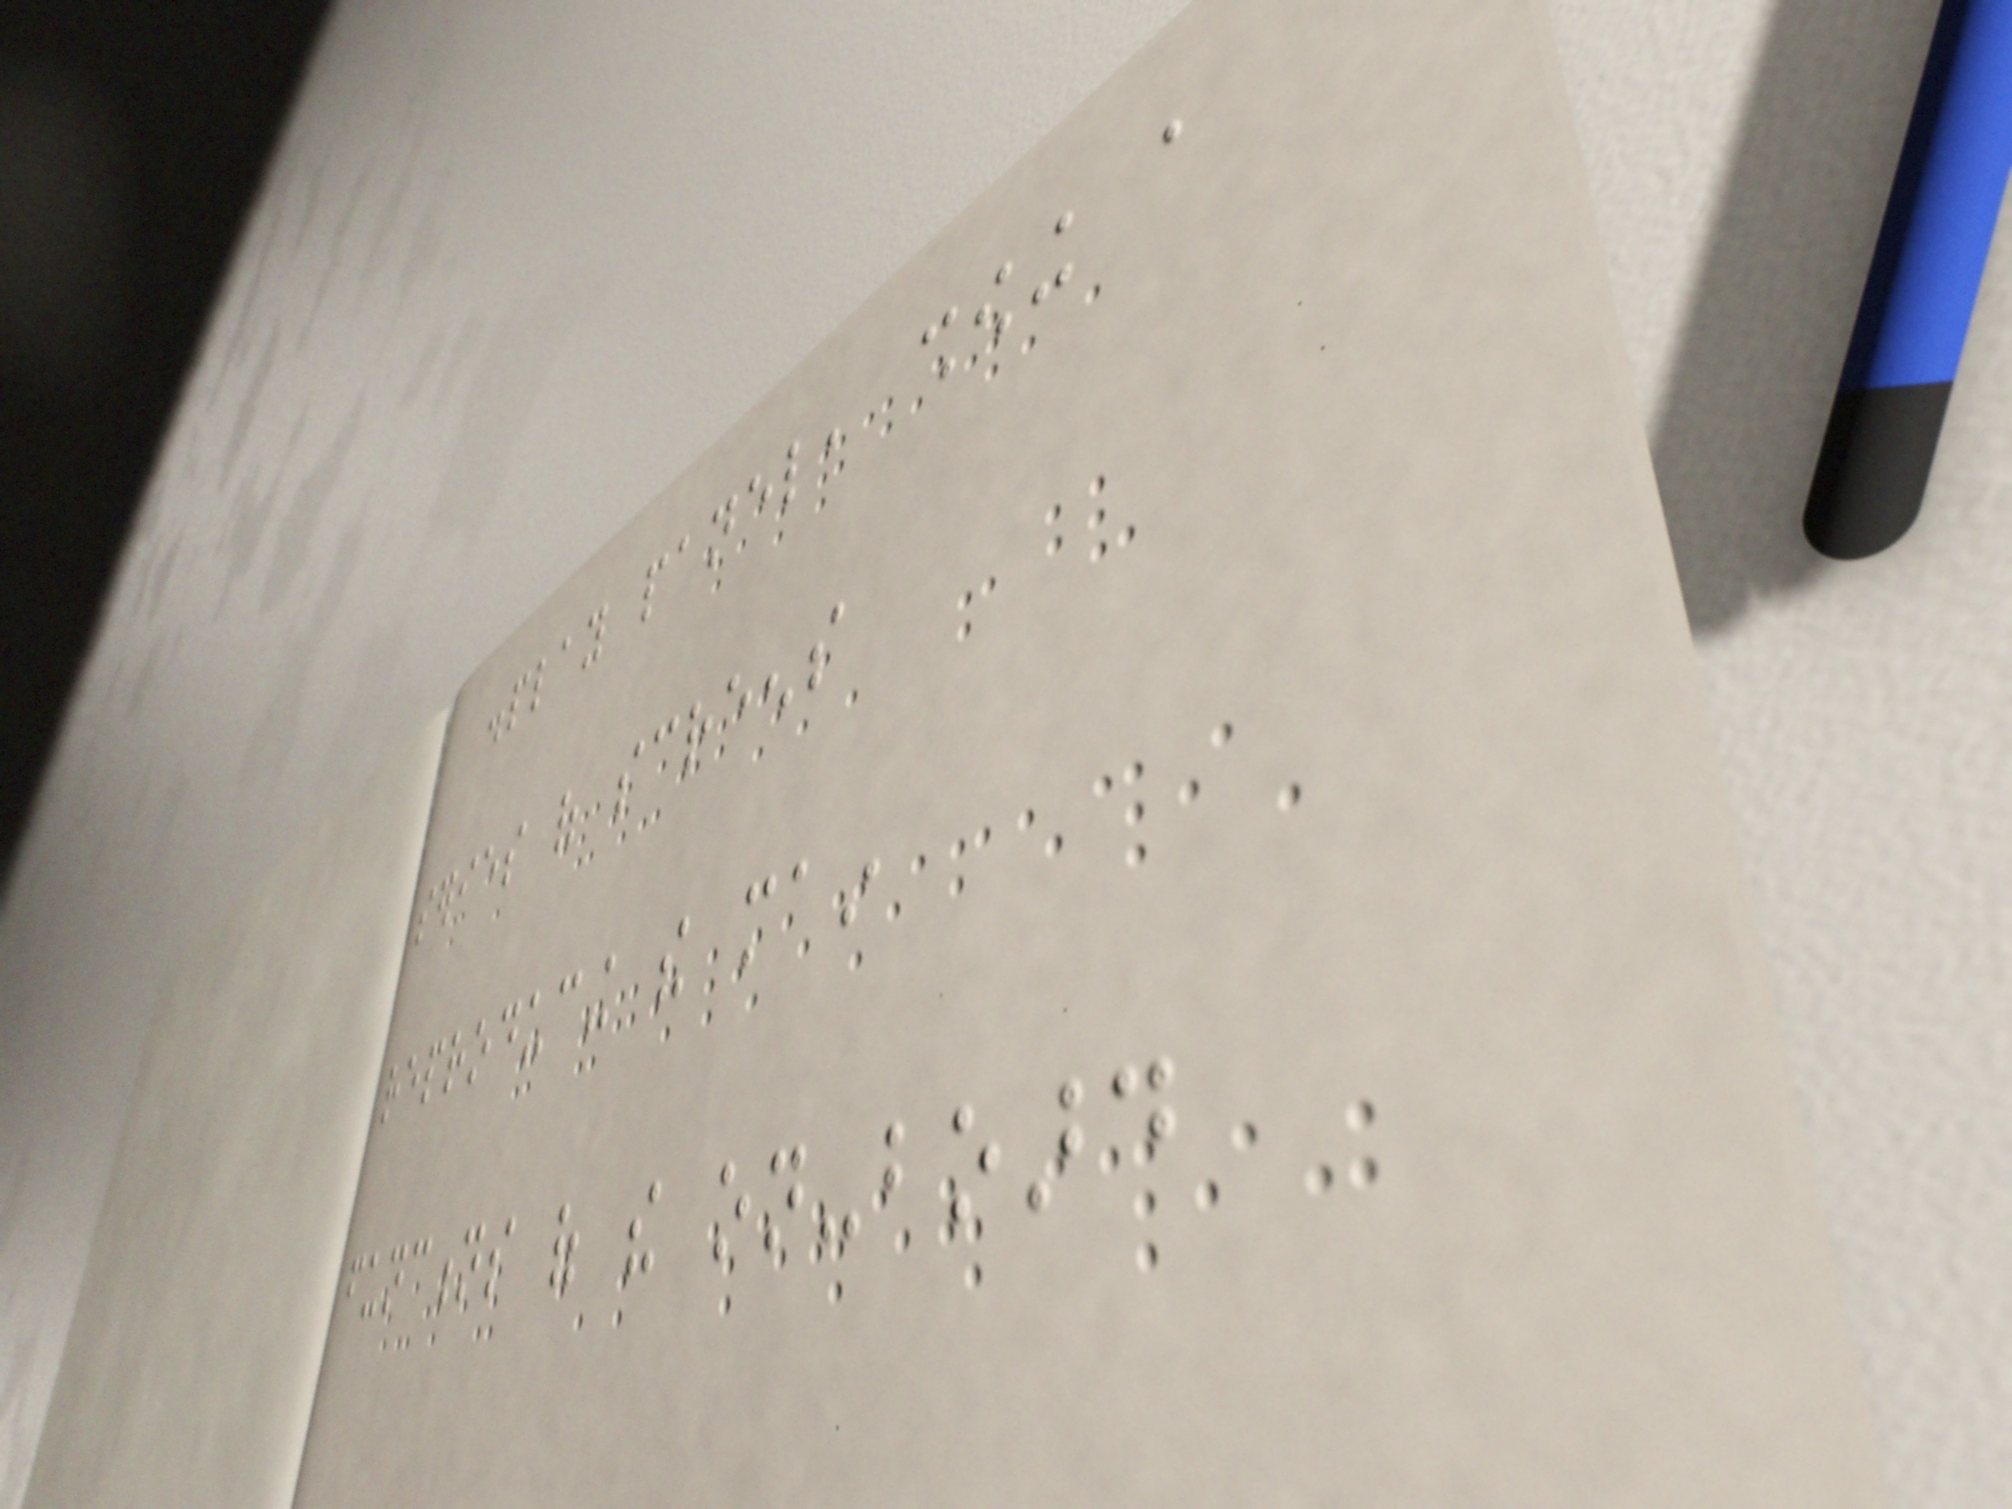display panel, showing a
series of screens
reproducing the main
functions of the on-board
